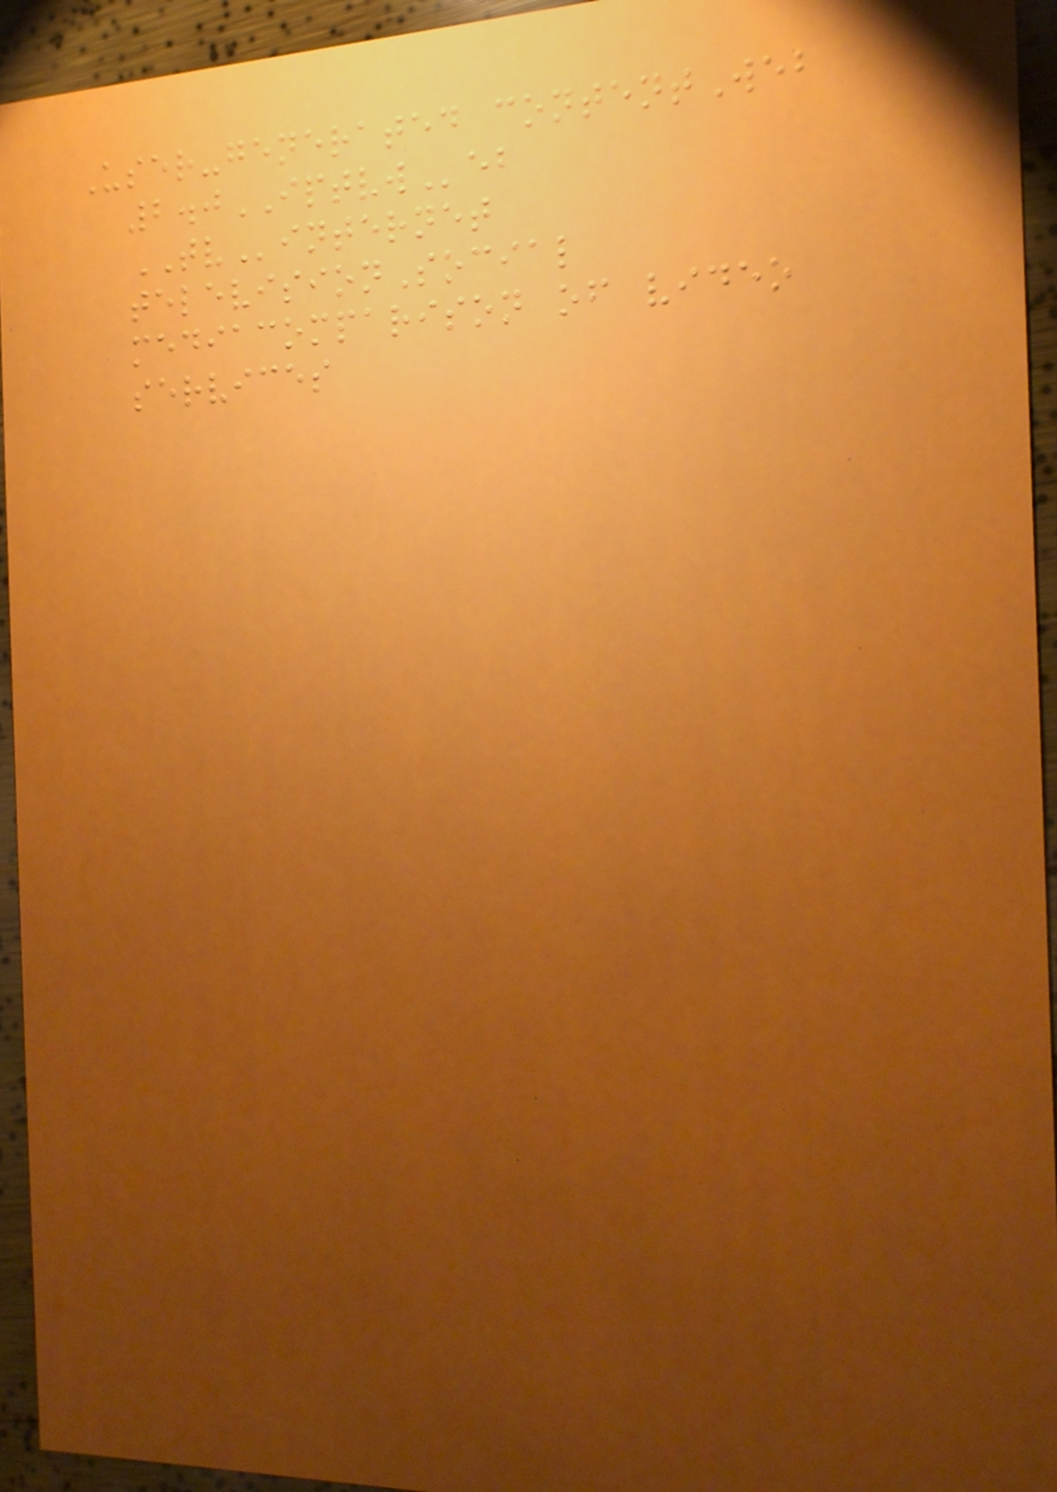User-generated contentWeb
2.0IPTVWeb
TVinternet
televisionSocial
mediacomparison of video
services
